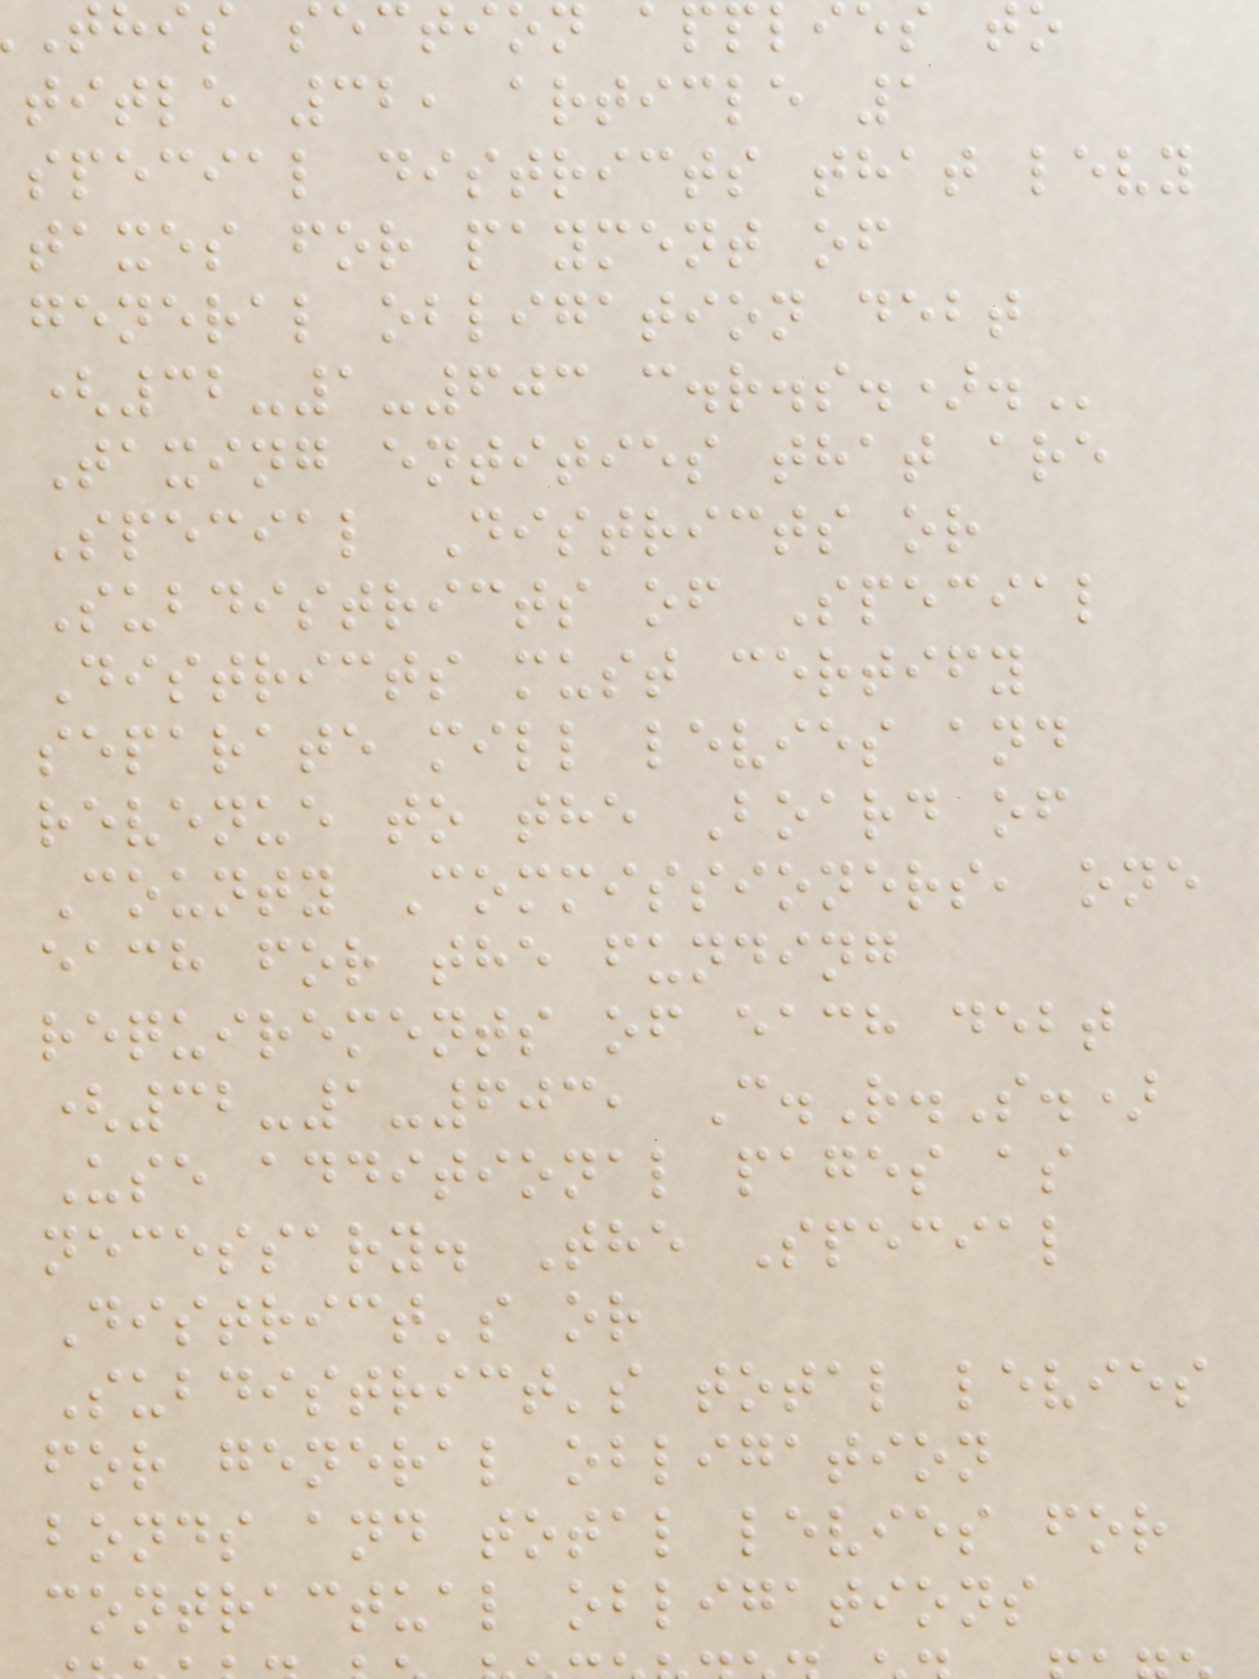this section applies to
title 32, article 1
special districts that levy
taxes for payment of
general obligation debt
(32-1-603
Taxing entities that are
Special Districts or
Subdistricts of Special
Districts must certify
separate mill levies and
revenue to the Board of
County Commissioners, one
each for the funding
requirements of each debt
(32-1-603, C.R.S.)
Use additional pages as
necessary. The Special
District's or
Subdistrict's total levies
for general obligation
bonds and total levies for
contractual obligations
